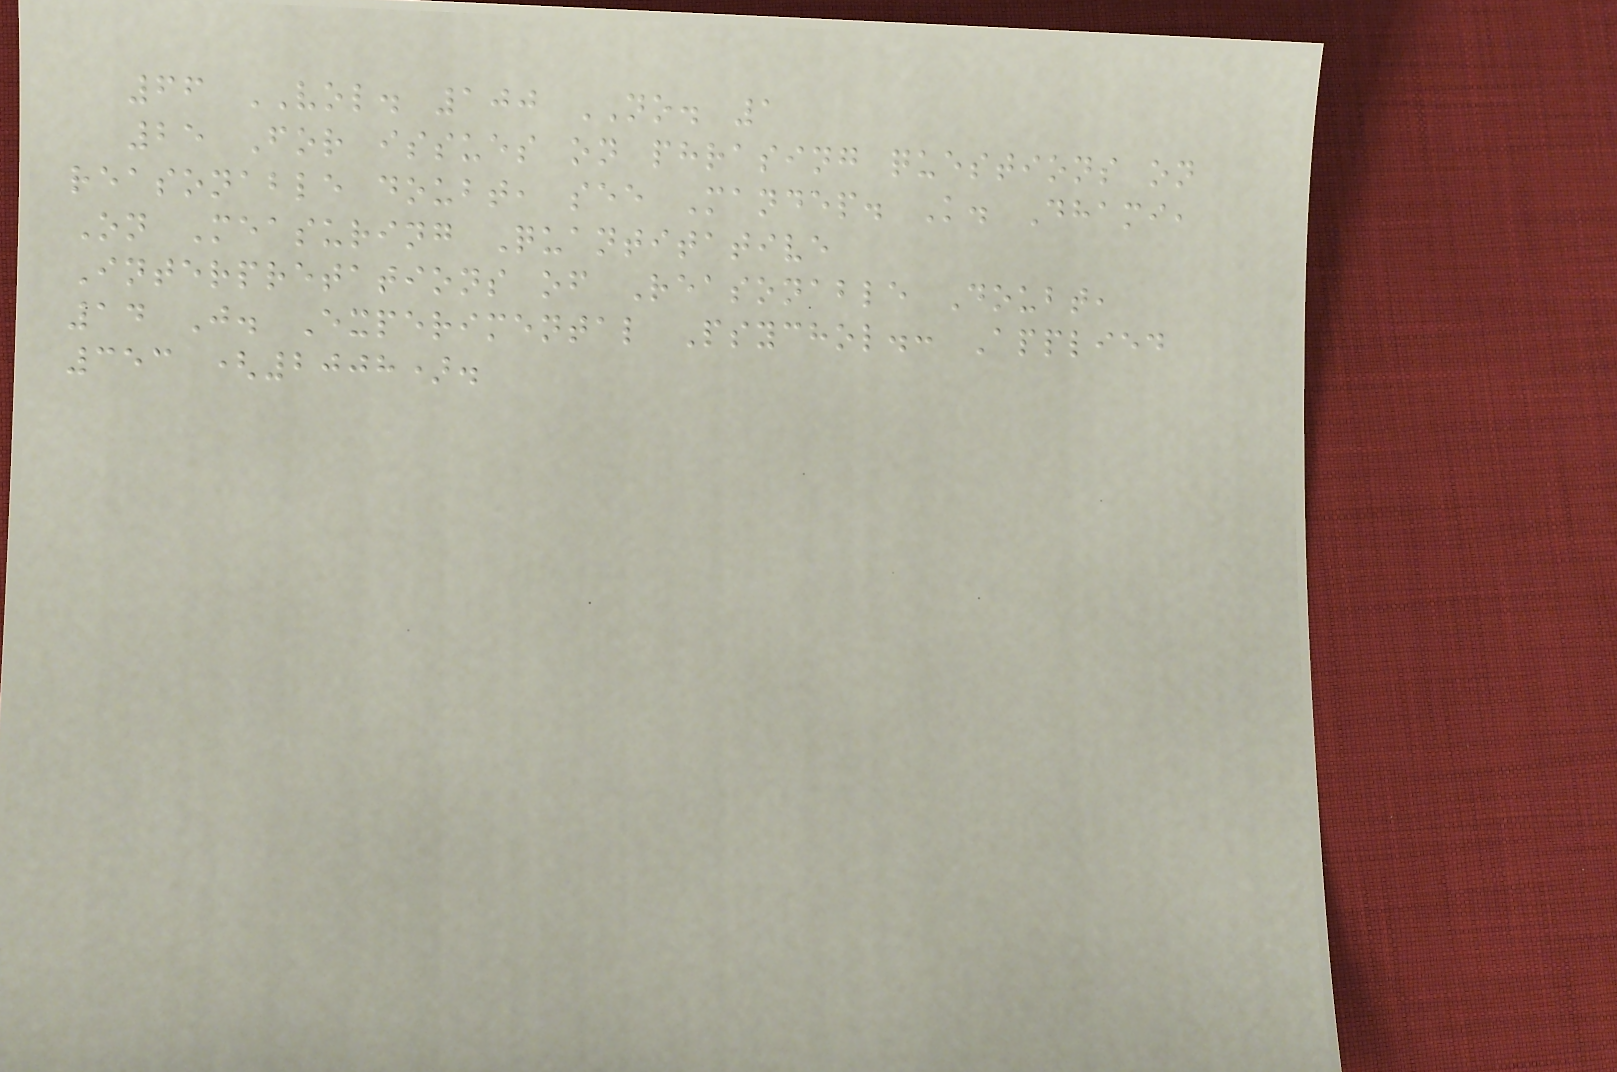66 VOL. 100 NO. 1
25 For issues on phrasing questions on
reasonable doubt, see Mandep. K. Dhami,
On Measuring Quantitative
Interpretations of Reasonable Doubt,
14 J. Experimental Psychol.: Applied
353 (2008).
